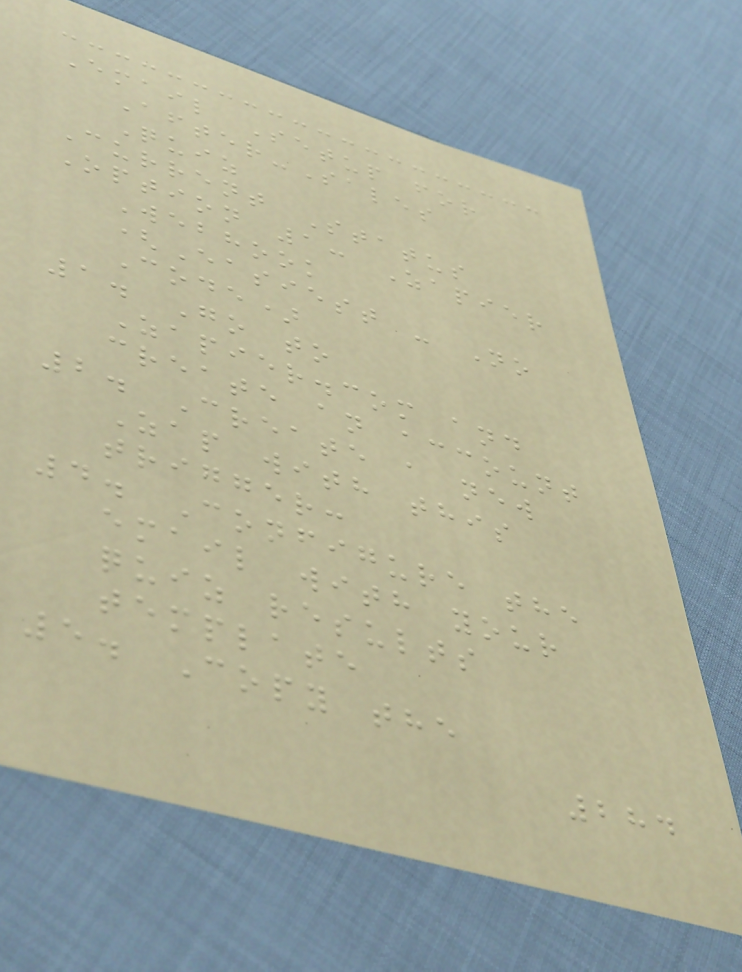Email Setup for
After-Sales
Quiz
Current Status
Option 1: Zapier
Webhook
(Easiest - No
Code)
1. Go to
Zapier.com and
create an account
2. Create a new
Zap with this
trigger:
4. Configure the
email with your
quiz results
template
5. Copy the
284
